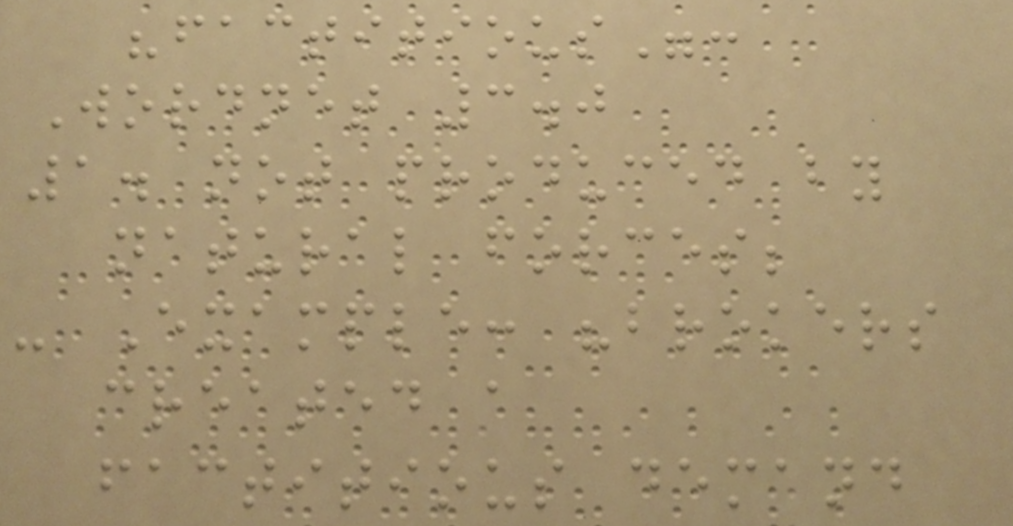"factitious":
Wordnet 3.0
1. not produced by
natural forces;
- Example: "brokers
created a
factitious demand
